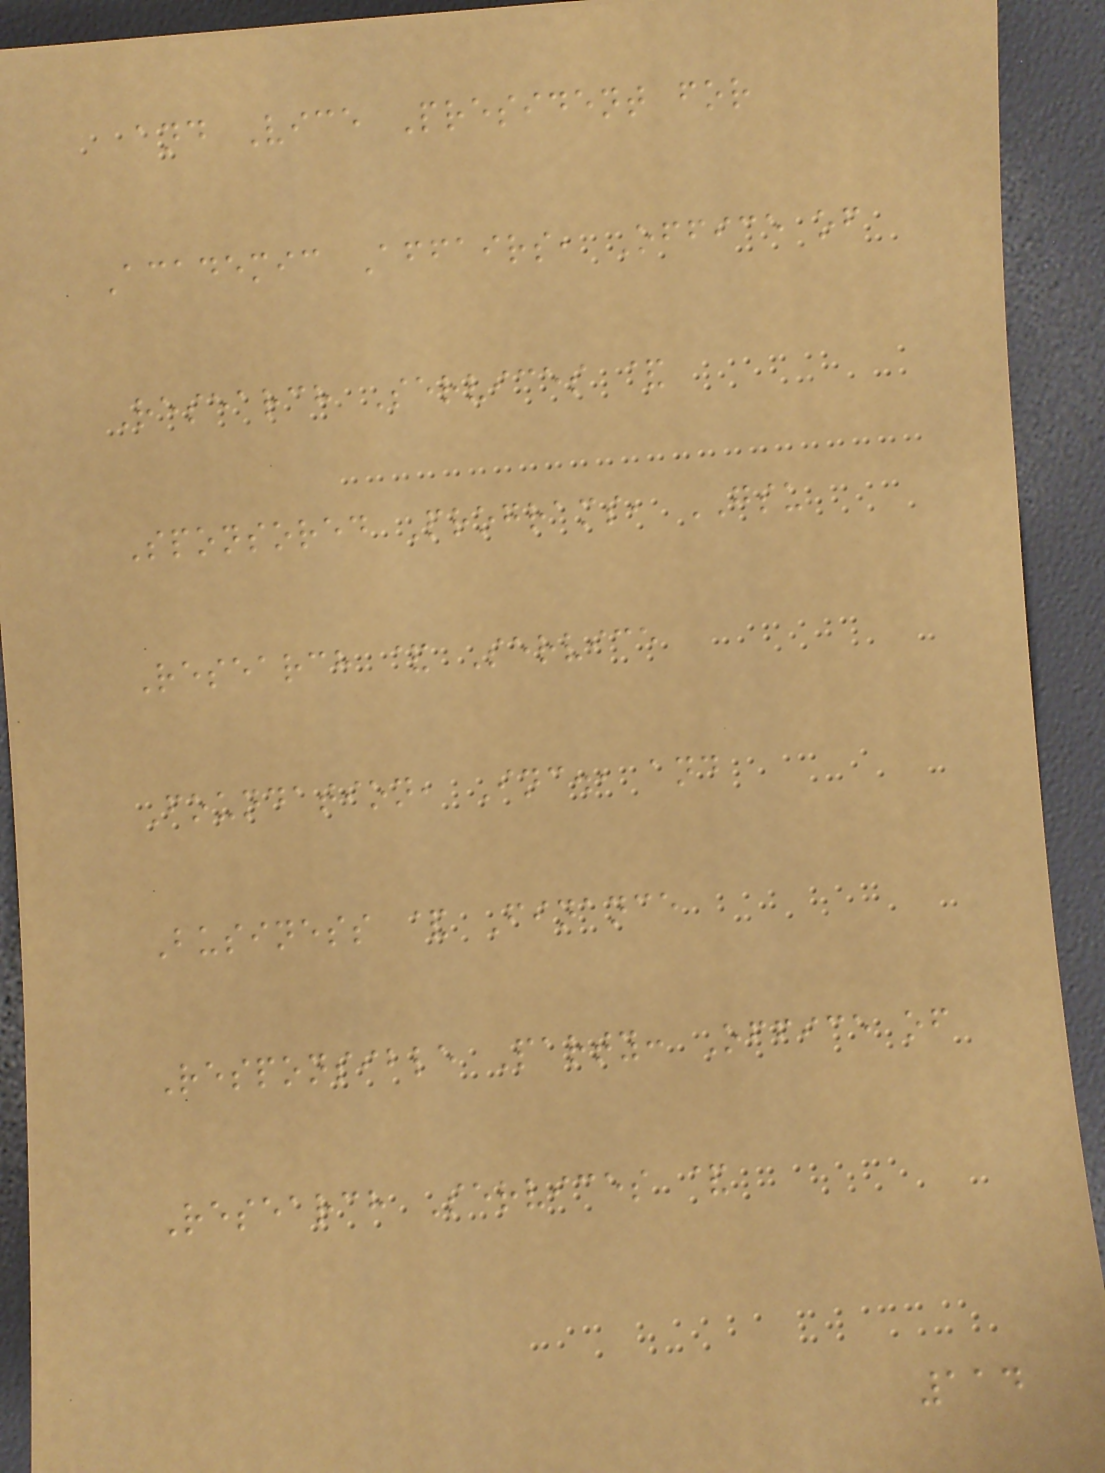and Vice President for
Academic Affairs, Office of
Research Services &
Sponsored Programs, GSU
Research & Service
Foundation, Inc., and
Business & Finance
Responsible Party: Office of
Research Services &
114
